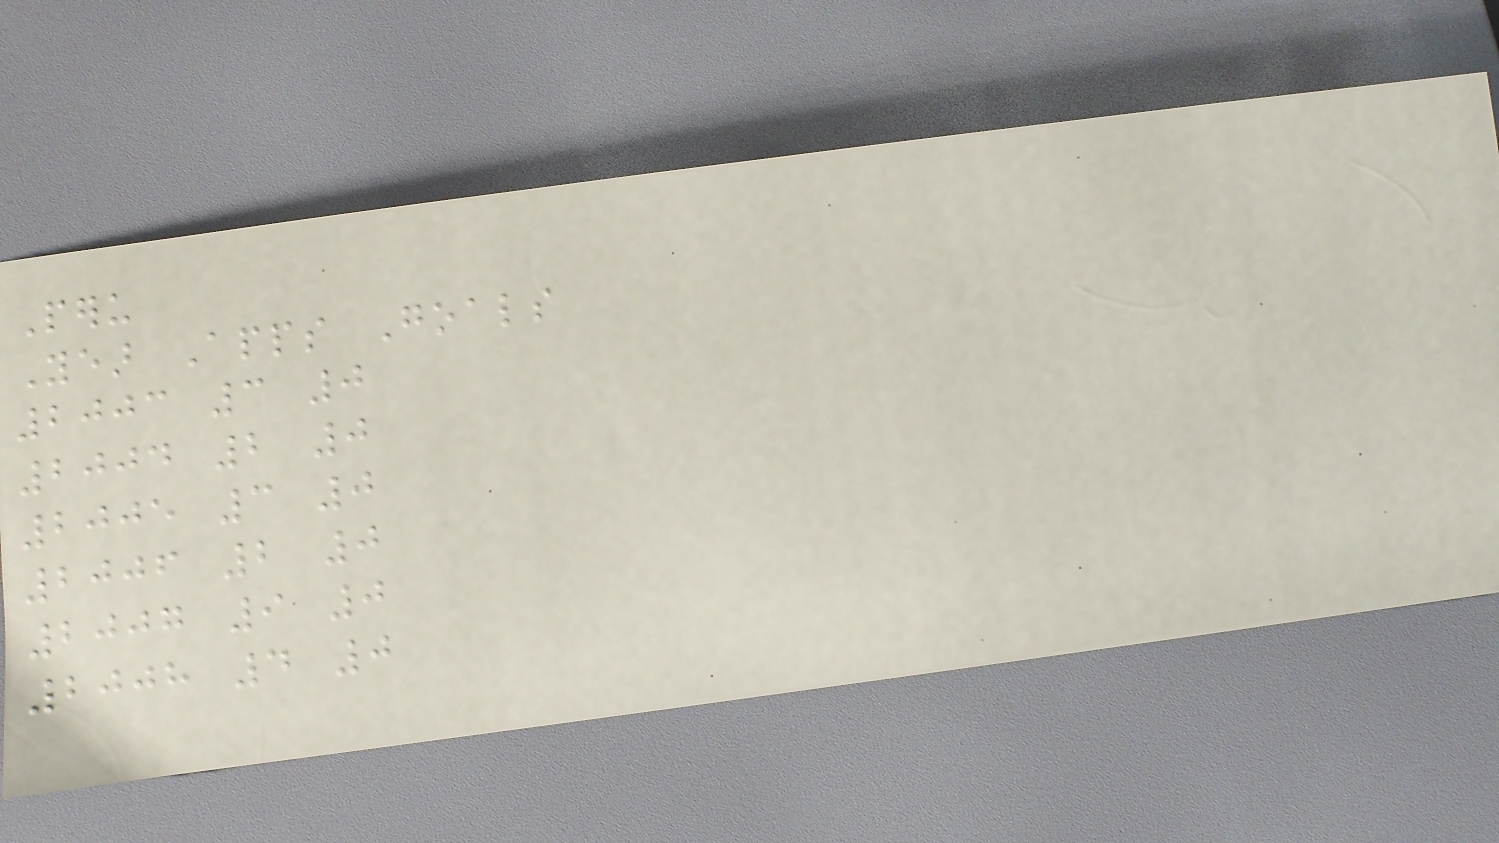Peru
Year Apps Goals
2003 3 0
2004 2 0
2005 3 0
2006 2 0
2007 9 0
2008 4 0
